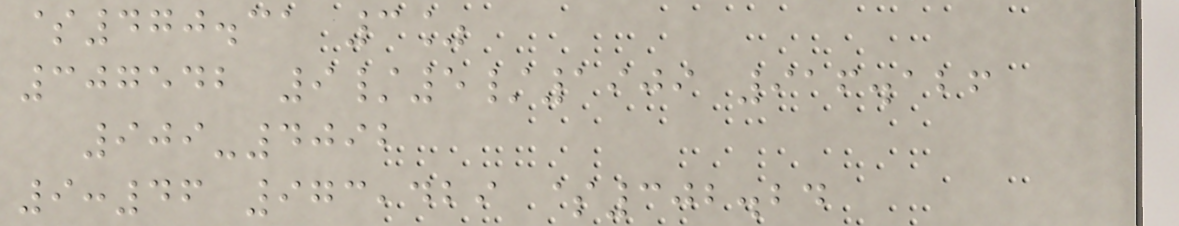$470.31 3%
307542 9/5/1909 916.126
909-4092
9:46 973,429 $302.24
